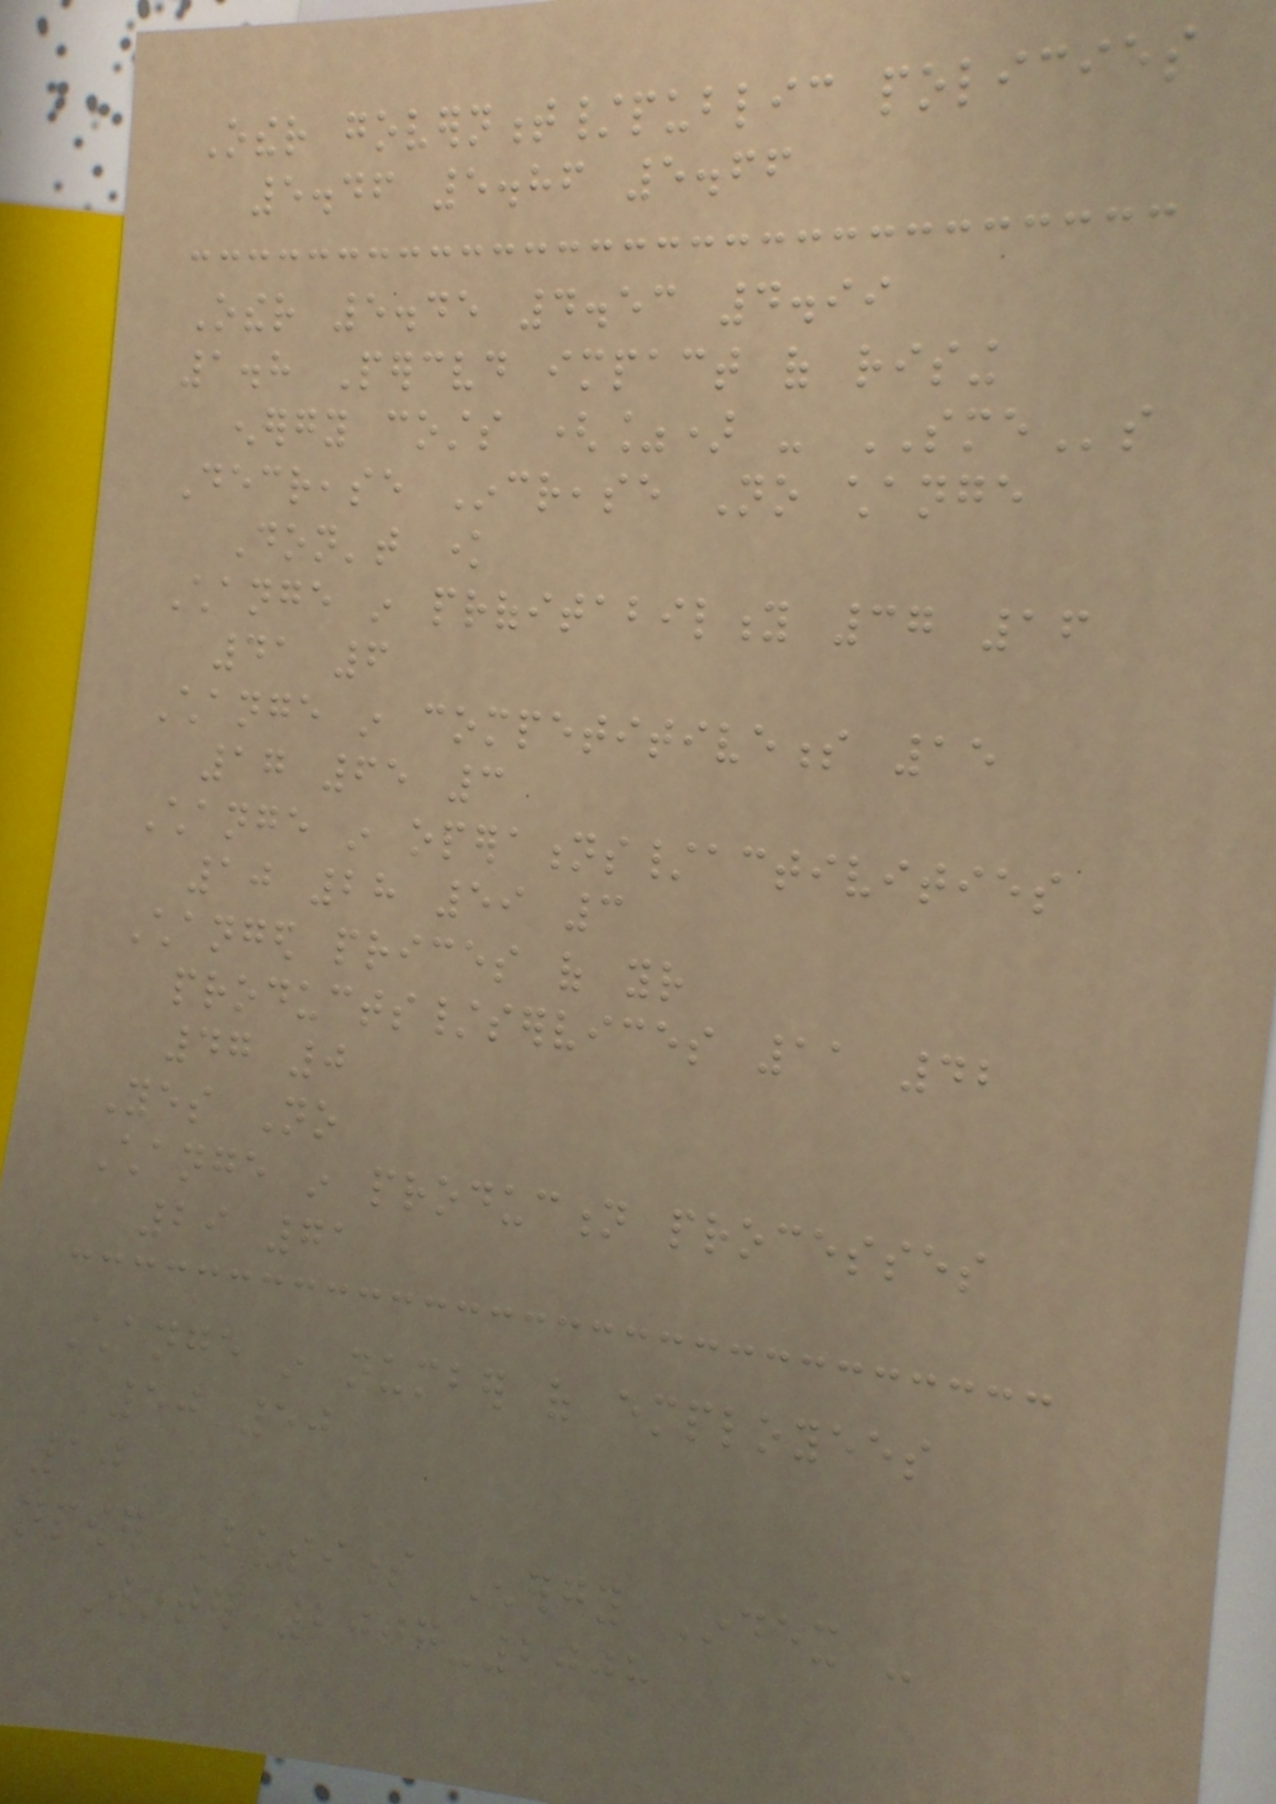Other government/public policies
5.46 5.86 5.66
Other 5.45 4.53 4.99
1.8 Perceived impact of rising
energy costs (%) - SMEs
Decrease Increase No change
Don't know
Change in profitability 37 16
41 6
Change in competitiveness 15
17 65 3
Change in operations/activities
10 28 59 3
Changed prices of your
products/services 11 42
47 0
Yes No
Change in production processes
29 71
Change in number of employees
50 50
10
npower Business Energy Index -
Winter 2007-2008
